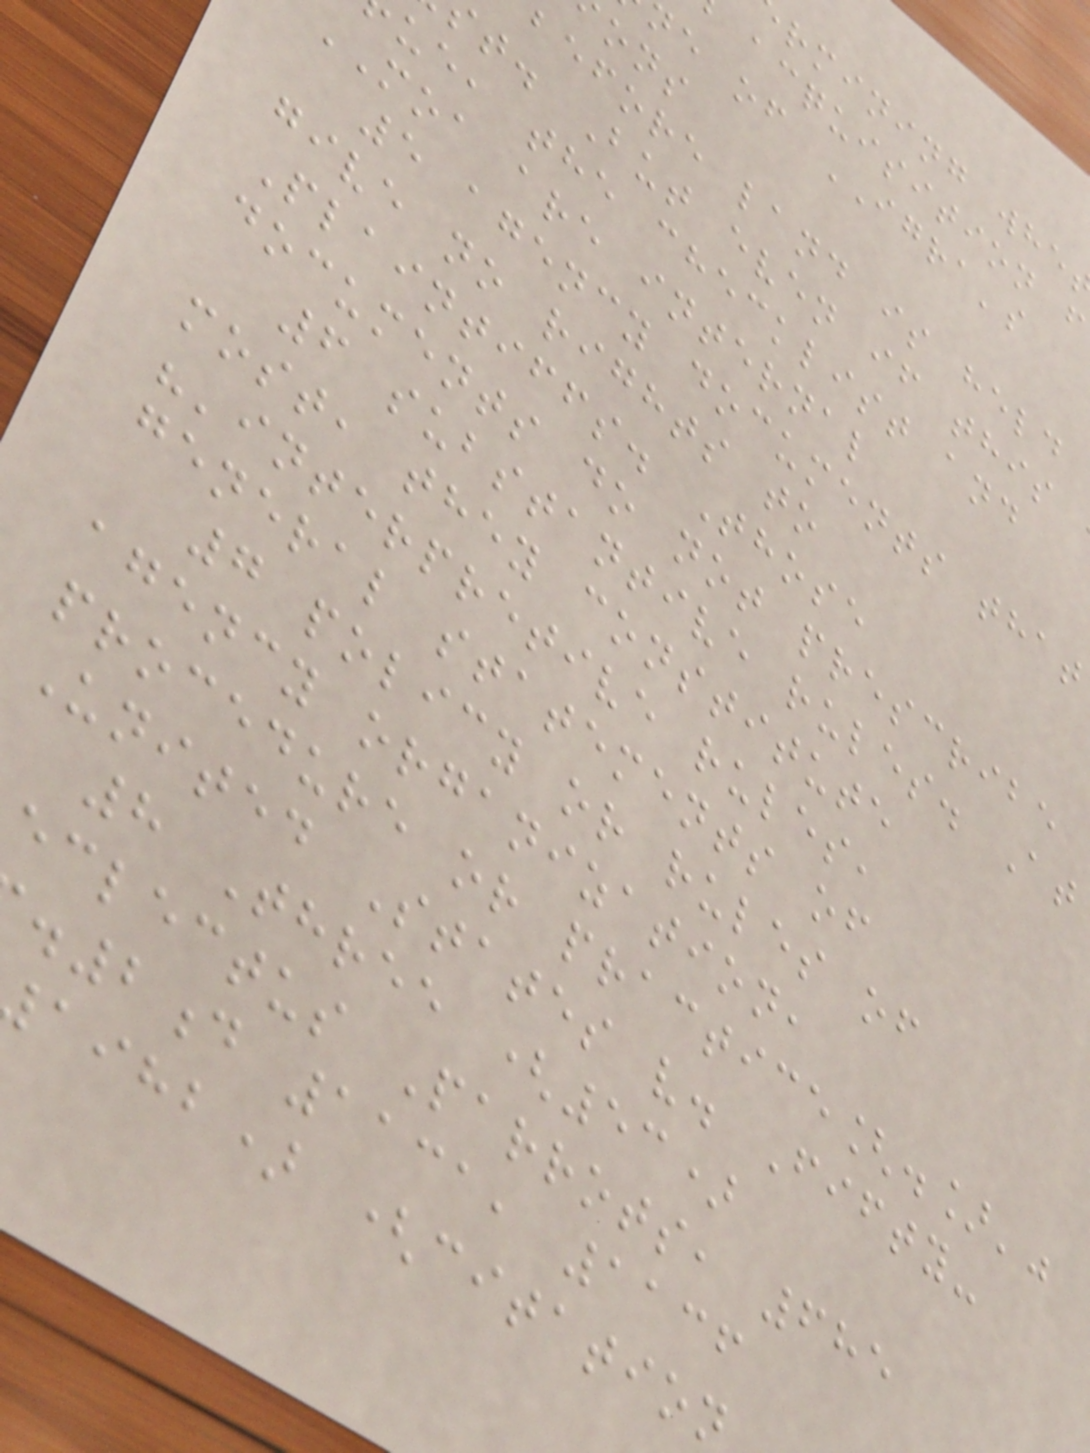rmining whe
acquisition f
ne of IGRA's
before land is held
t. But even if this
ue, the checklist and
MOA are internal
5 agency documents that
give no rights to
Plaintiffs. Those
documents do not prescribe
6 substantive rules. At
most, they constitute
"'interpretive rules,
general statements of
7 policy or rules of
agency organization,
procedure or practice[.]'"
United States v. Fifty-
8 Three (53)
eclectus Parrots, 685
2d 1131, 1136
aihb) (citation
